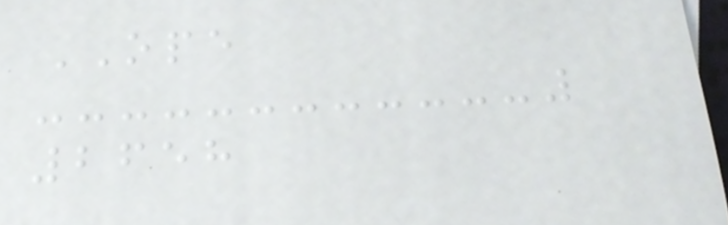OPE
2658
